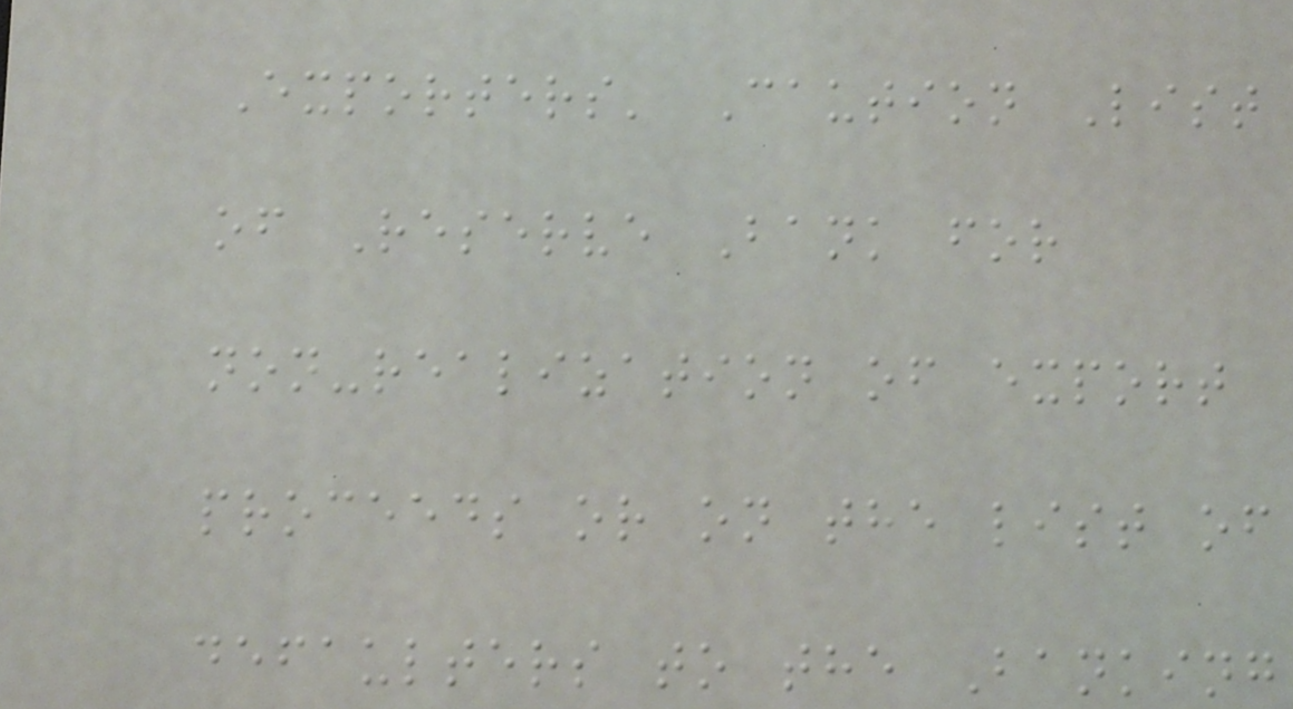Exporters' Caution List
of Reserve Bank for
non-realization of export
proceeds or on the list of
defaulters to the Banking
